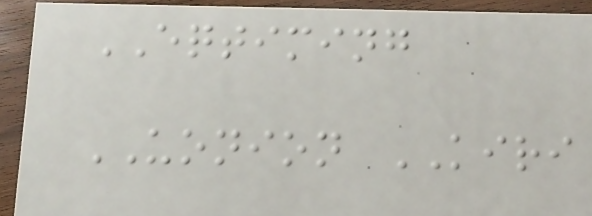EQTIMING
UONION KIRI
